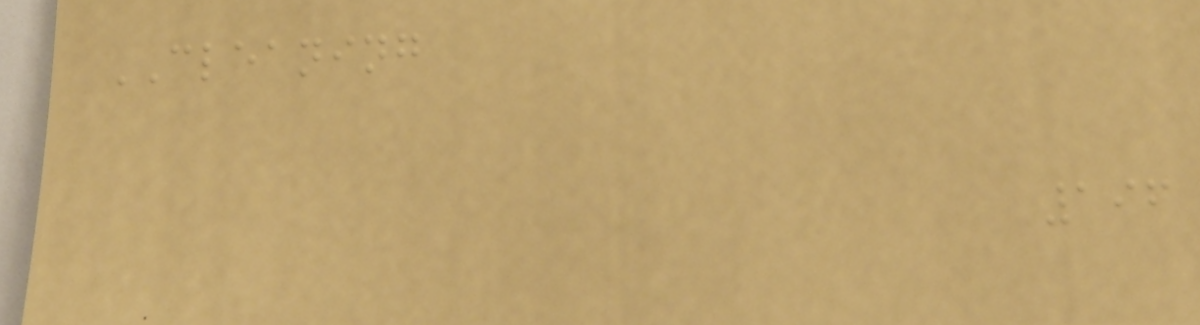CLEANING
196
